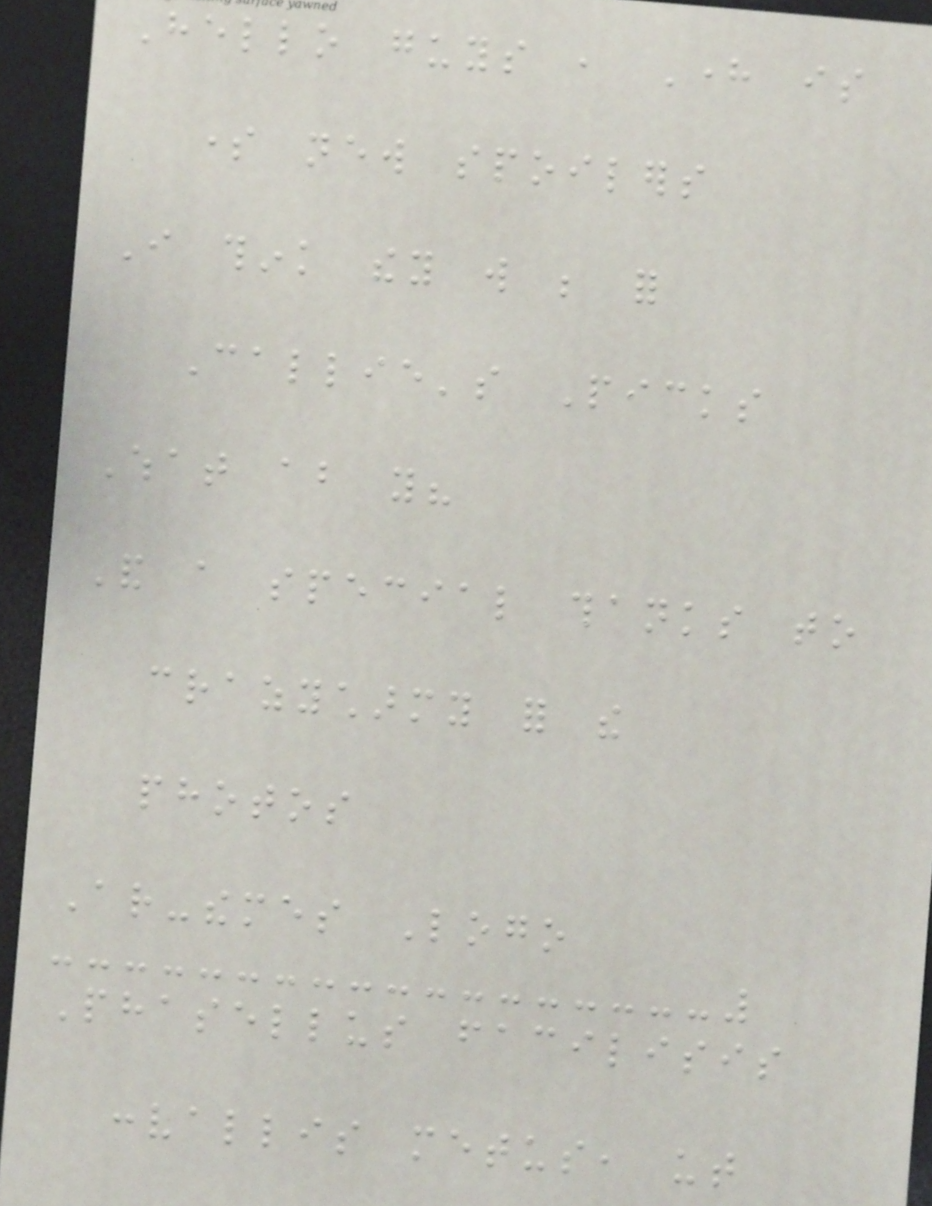Hello guys , Here is
some new spoilers
I think they will be for
Callie's Picks
What about you?
And a special thanks to
crazycharmy for the
photos
Ar-themes Logo
Phasellus facilisis
convallis metus, ut
